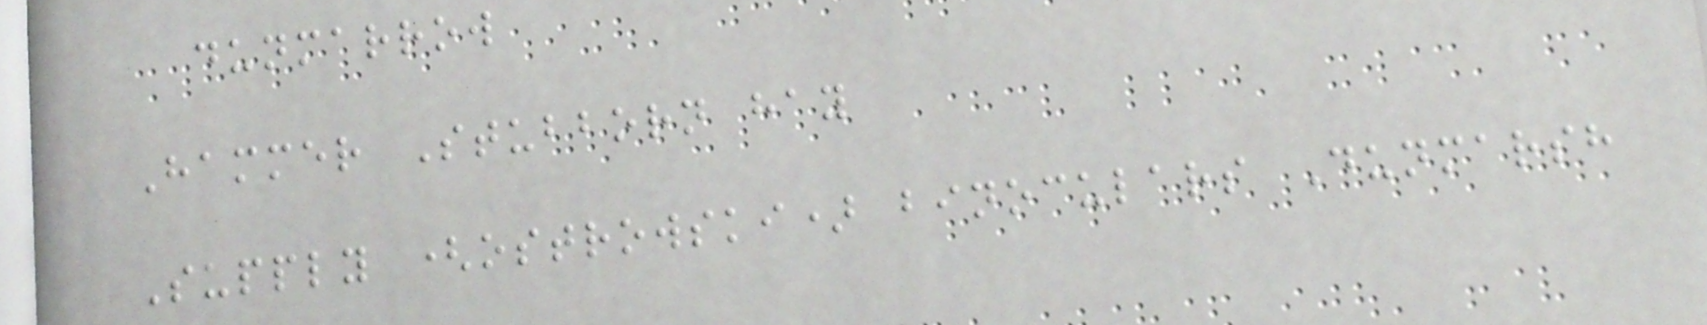dunmarrow
Hammer Stubborn hay
Supply (ostrowski) binoculars Dunmarsh
